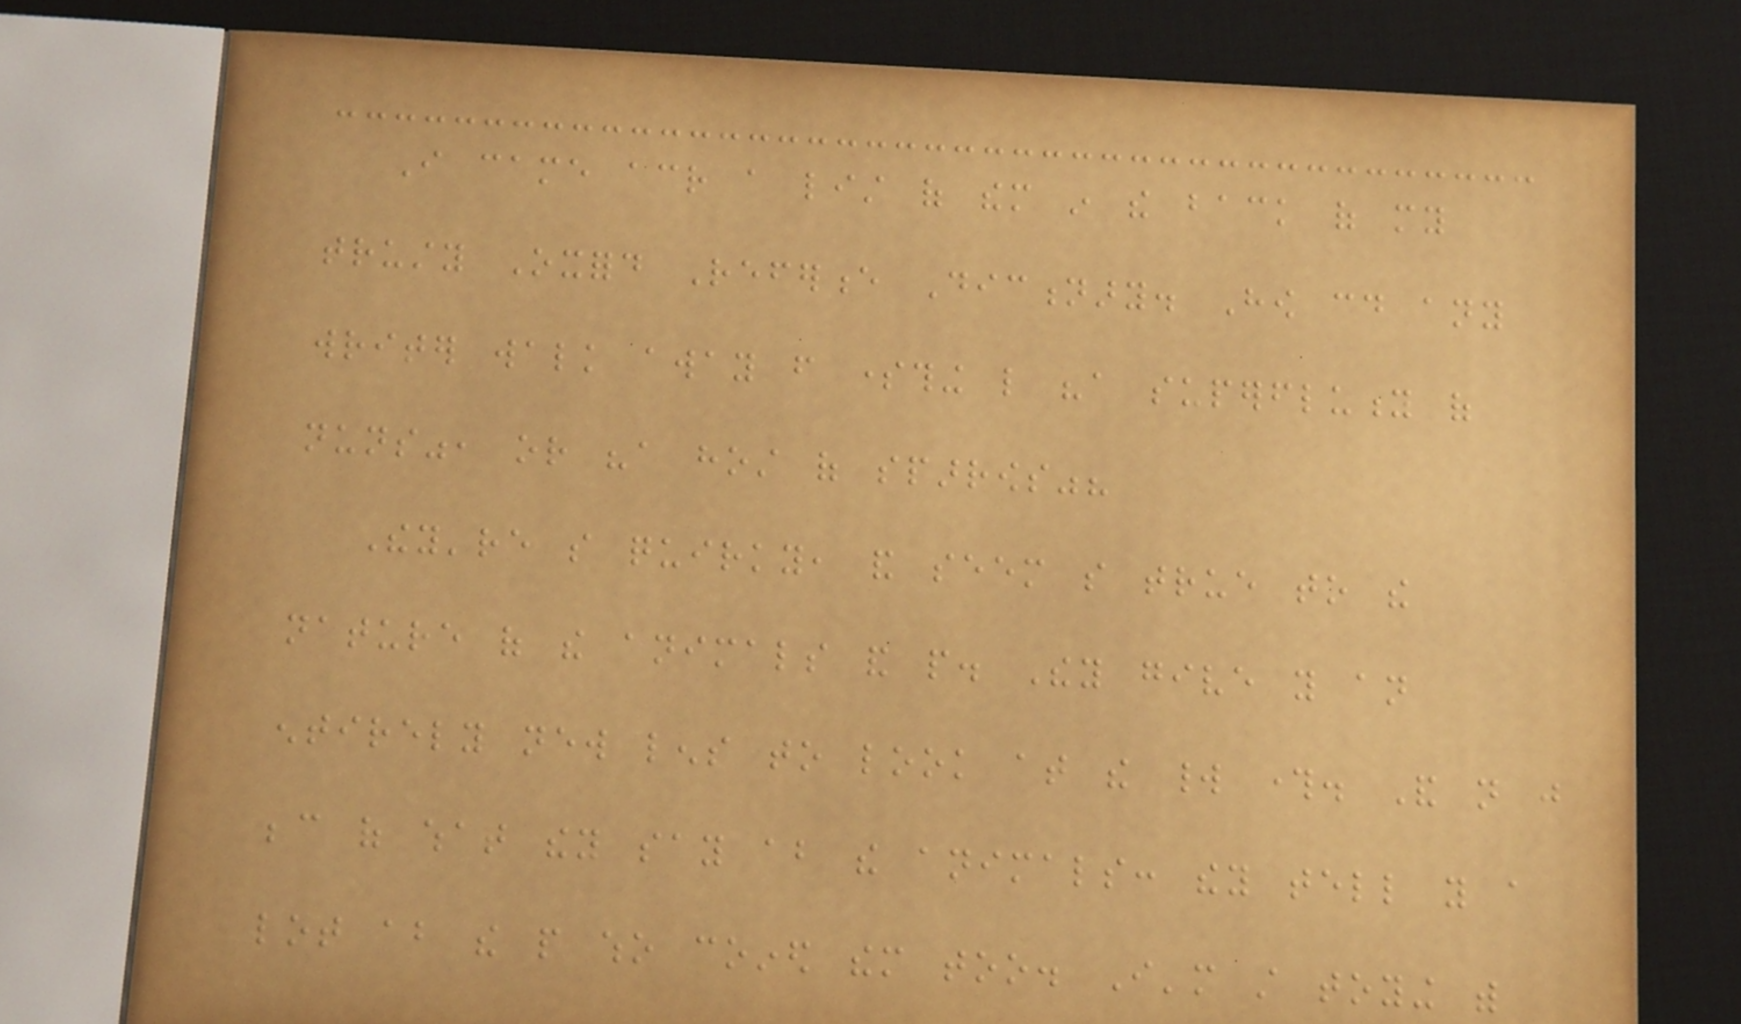I came across a list of them in the back of my
trusty Oxford Reference Dictionary. How could any
writer walk away from something like "a superfluity of
nuns", or "a host of sparrows"?
They're so quirky, and seem so true to the
nature of the animals and people. They give you an
entirely new lens to look at the world through. And not just
because of what they say about the animals: they tell you a
lot about the people who coined them too. I'm still toying with
